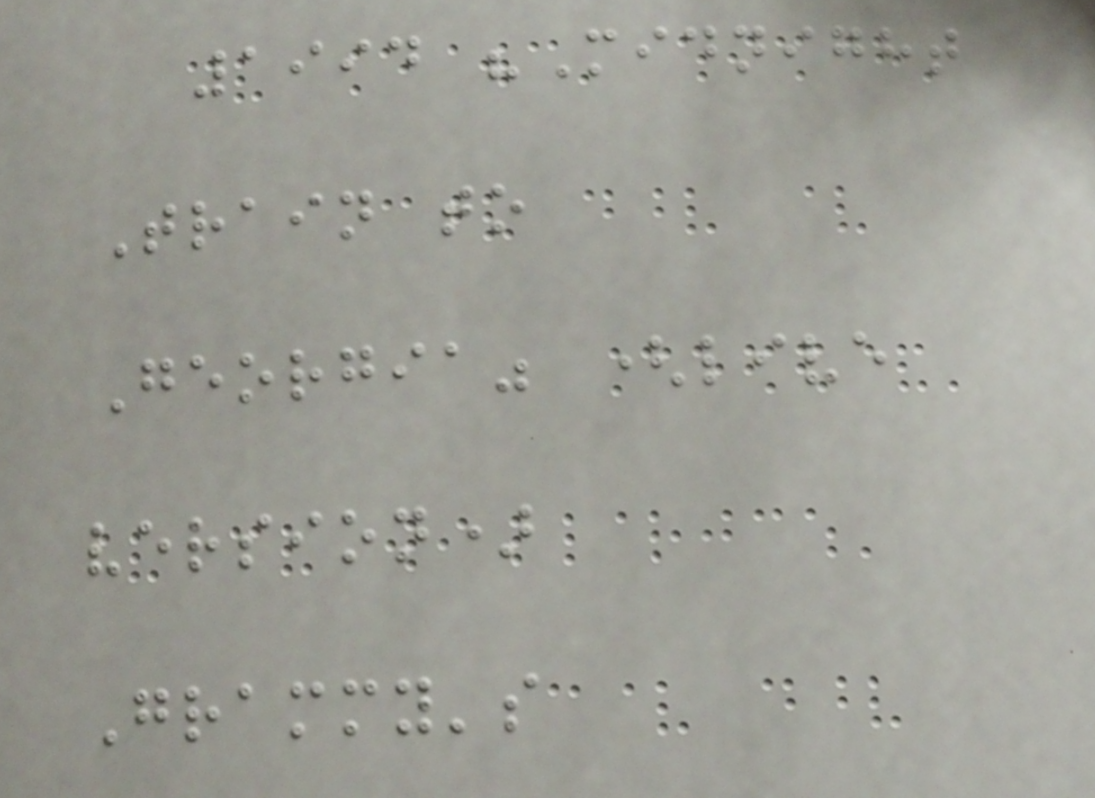1994 "Midnight
Train to
Georgia" (live
version)
Grammy's
